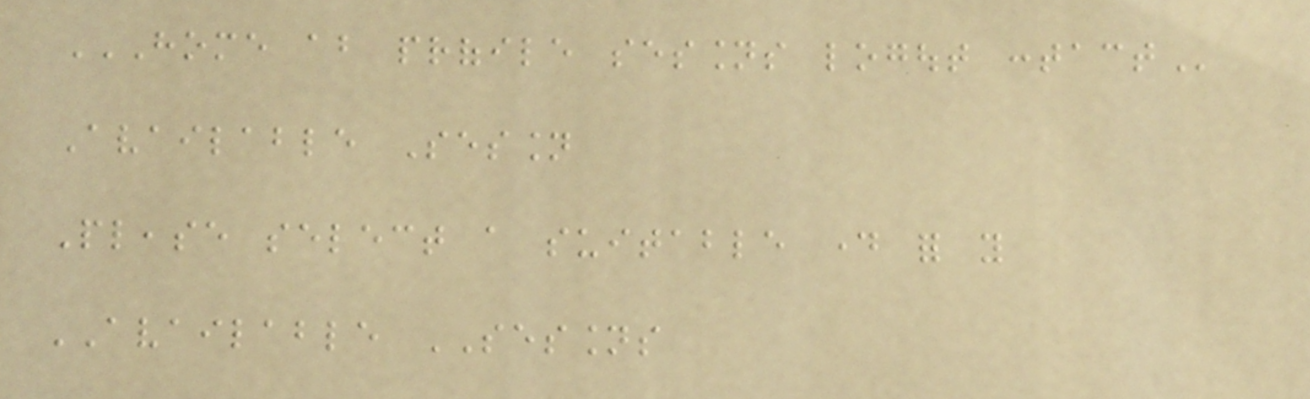HOME ABOUT PROFILE SESSIONS LOGOUT CONTACT
Available Session
Please select a suitable day for you
AVAILABLE SESSIONS
